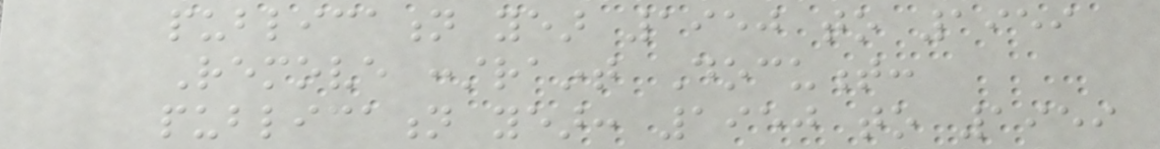publication year 1950 to 1959
Remove constraint Document:
publication year: 1950 to 1959
